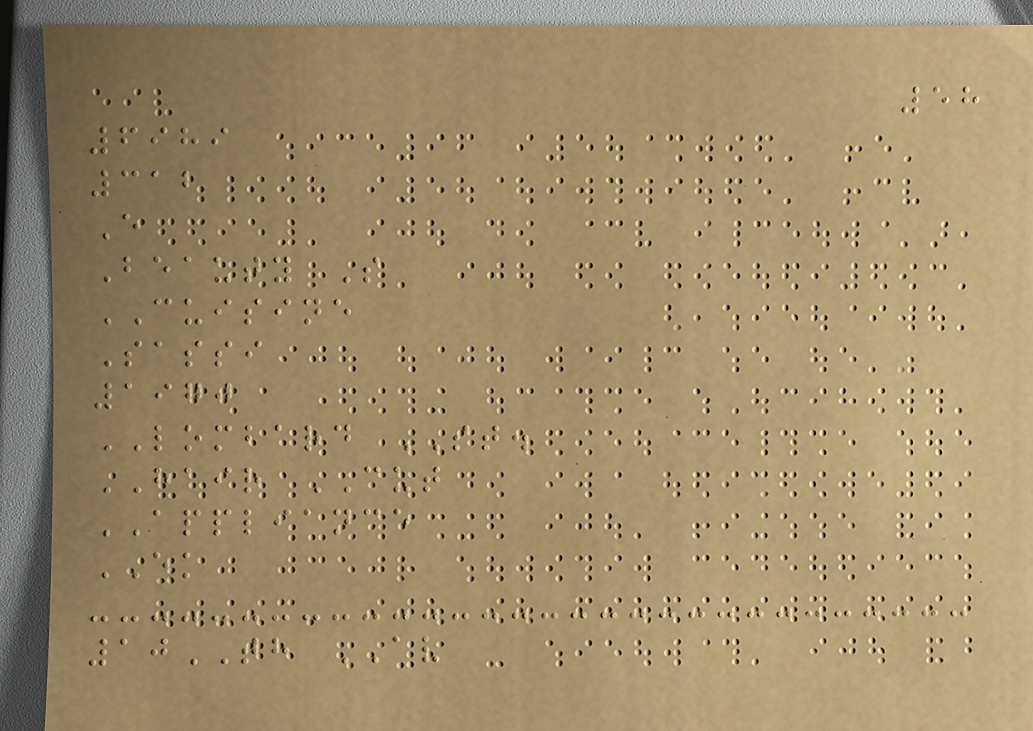58
6989
312
E
Beauty S
CUISINE
Sassi
1970
LOMBARD ST.
HAIR CUT
APPLIANCE
EK
10TH AV
